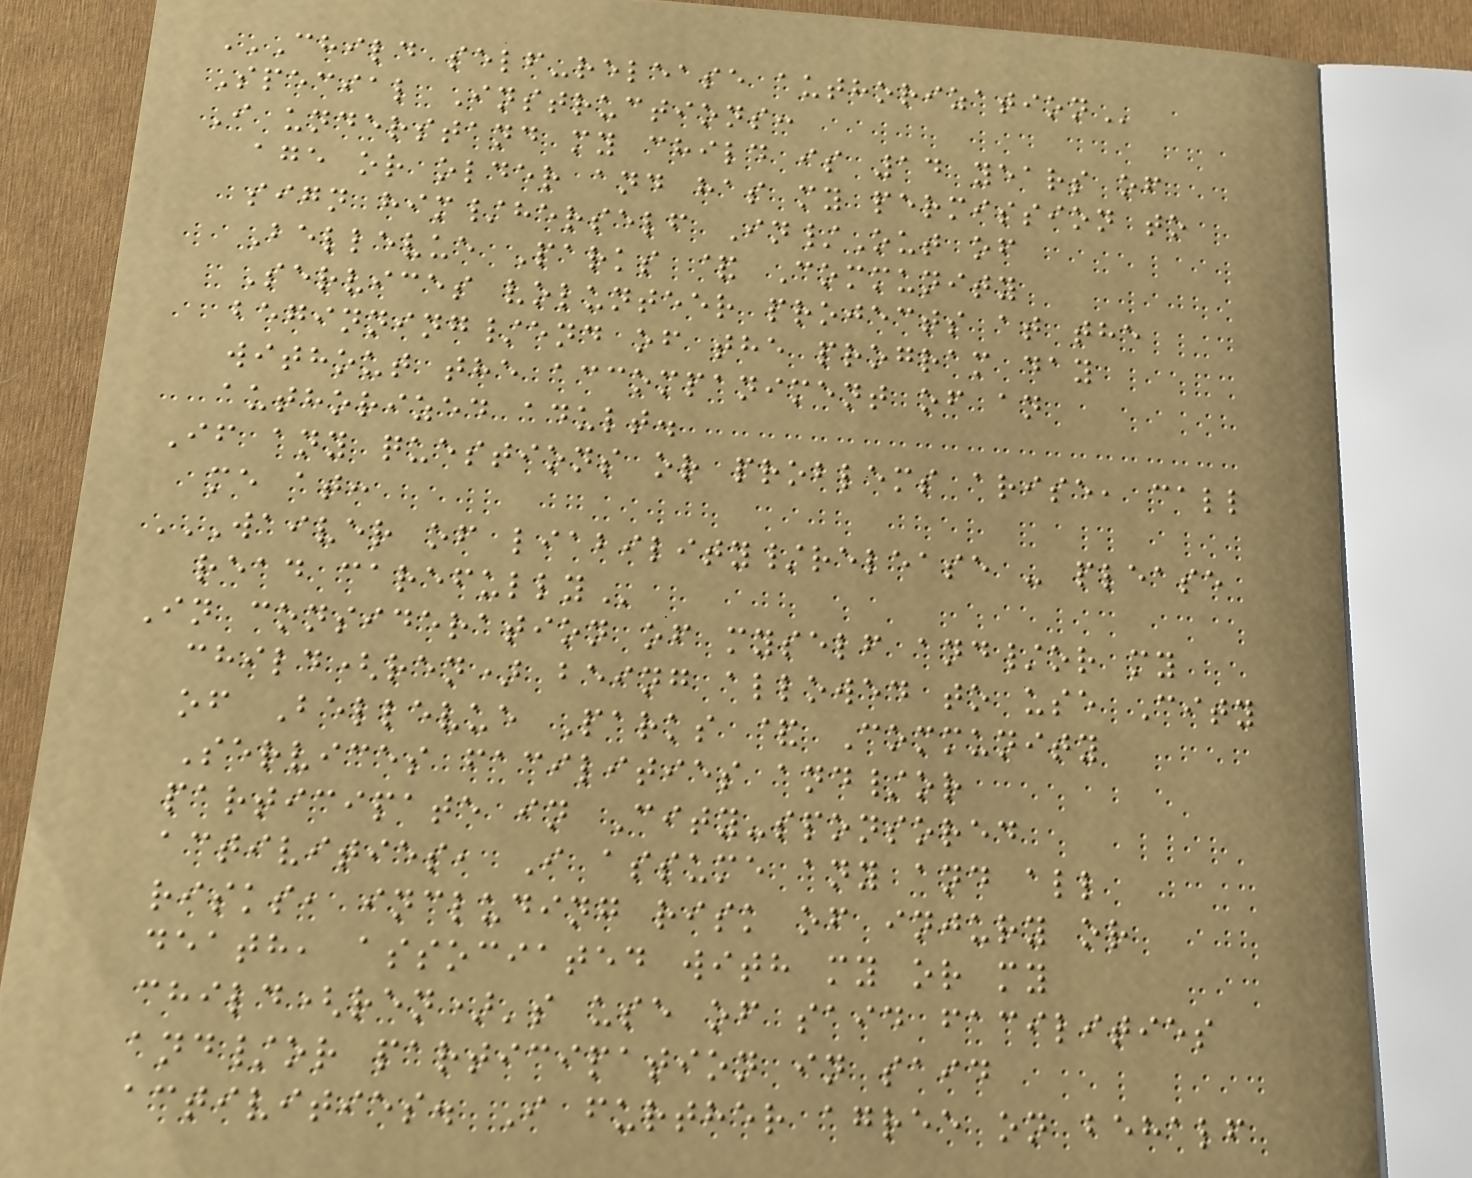CHILD SELF-RELEASE AUTHORIZATION
Special Instructions:
I understand my child is 14 years of
age or older and has my permission to
sign him/herself In/Out of
Bellevue Parks & Community
Services volunteer projects at the
beginning/end of the program day
without the accompaniment of an
authorized adult.
If any questions or problems arise, call
me at:
WAIVER OF LIABILITY/RELEASE - PLEASE
READ CAREFULLY
In consideration of myself and/or my
child(ren) being allowed to use City
of Bellevue Parks & Community
Services facilities and/or
participate in City-sponsored
activities, I assume any and all
risks, including risk of injury or
death, associated with my or my
child(ren)'s use of said facilities
and/or participation in said
activities. I further agree on behalf
